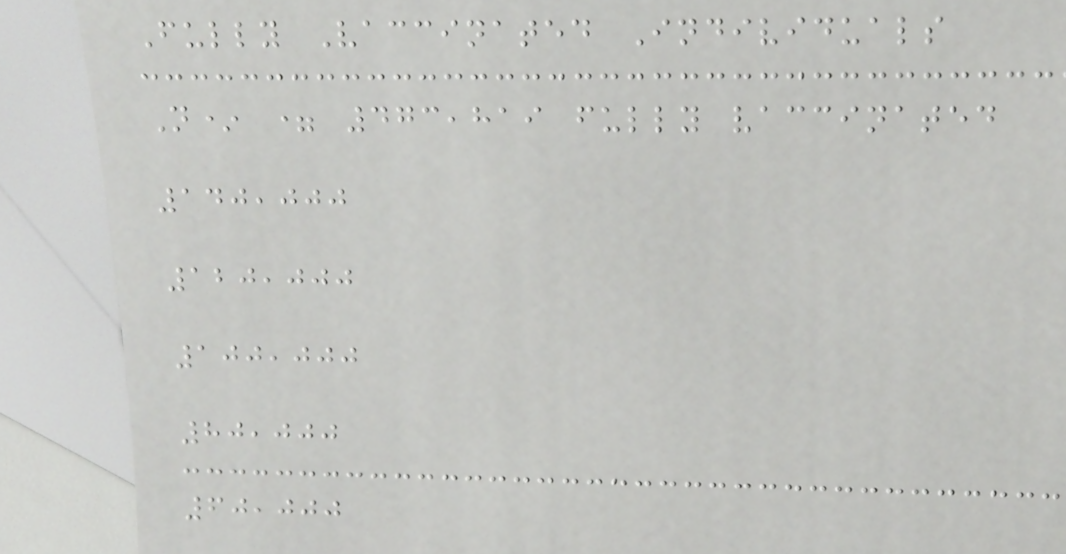Fully Vaccinated Individuals
N* = 473,819 fully vaccinated
140,000
120,000
100,000
80,000
60,000
